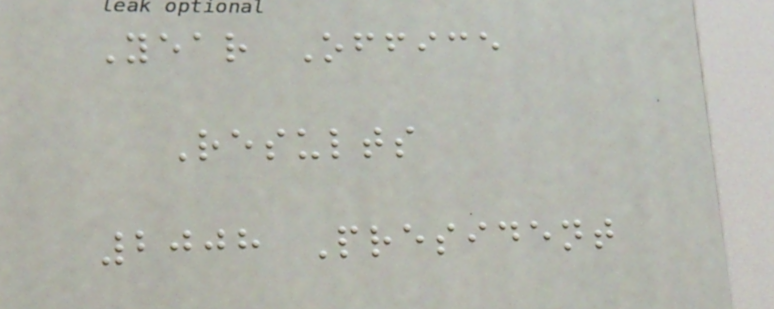Year Office
Results
2008 President
